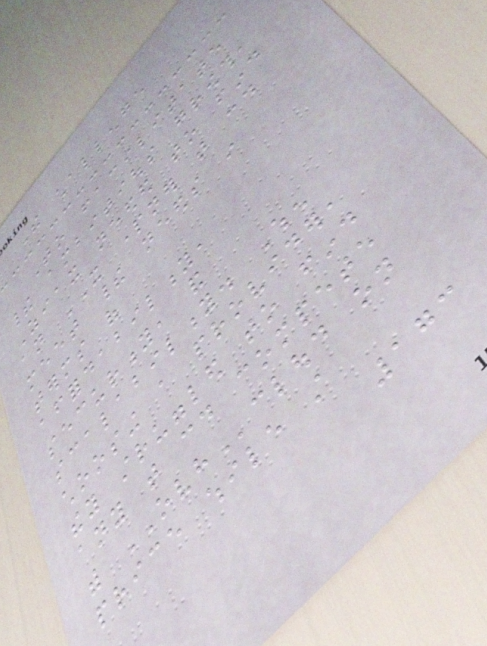The challenge
To facilitate
their ambitious growth,
Ziax needed to find
an IT partner that could
meet their needs in
terms of
affordability,
security, and
scalability. When
choosing a provider,
they struggled to find
any that could compete
with OVHcloud on
price while still
173
